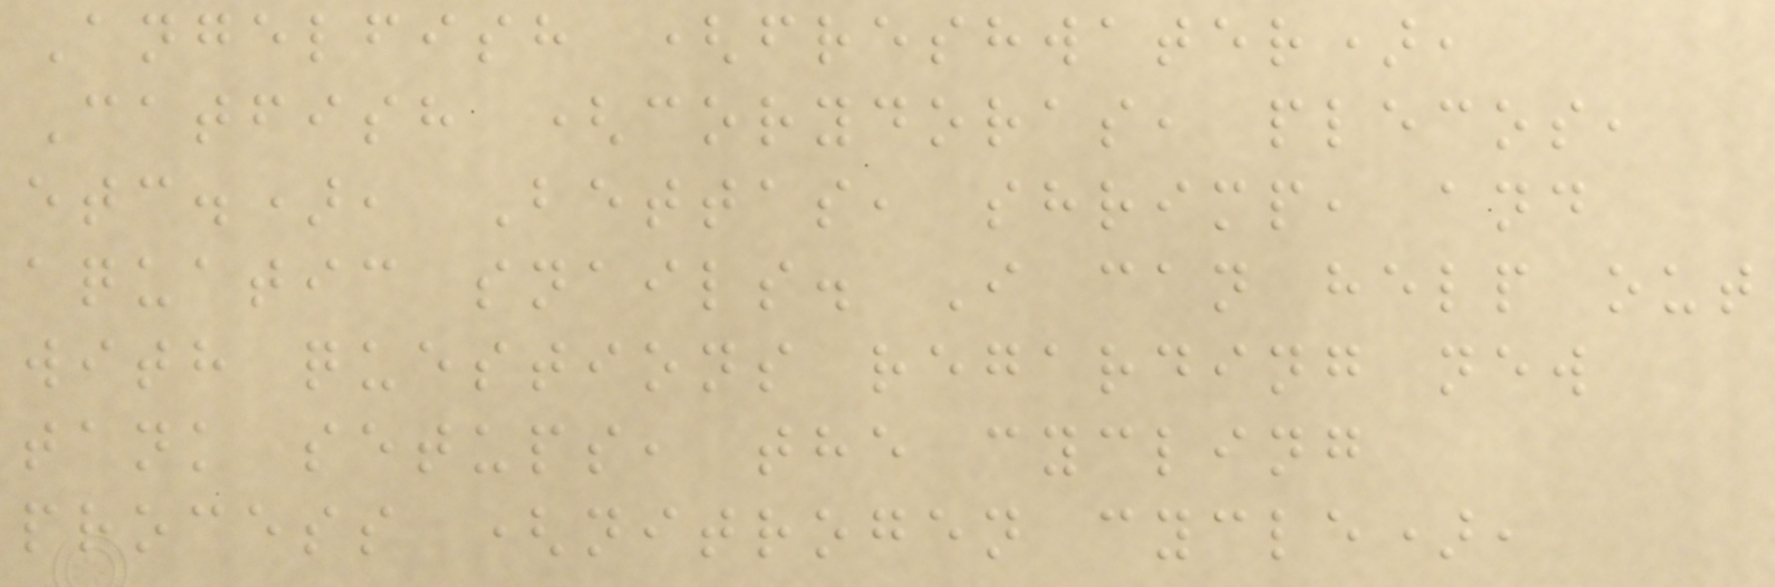Angelfish (freshwater),
Catfish (corydoras, plecos,
etc.), Bettas, shrimp, and
aquatic snails. I can help out
with questions regarding new
tank setups, the cycling
process (nitrogen cycle),
